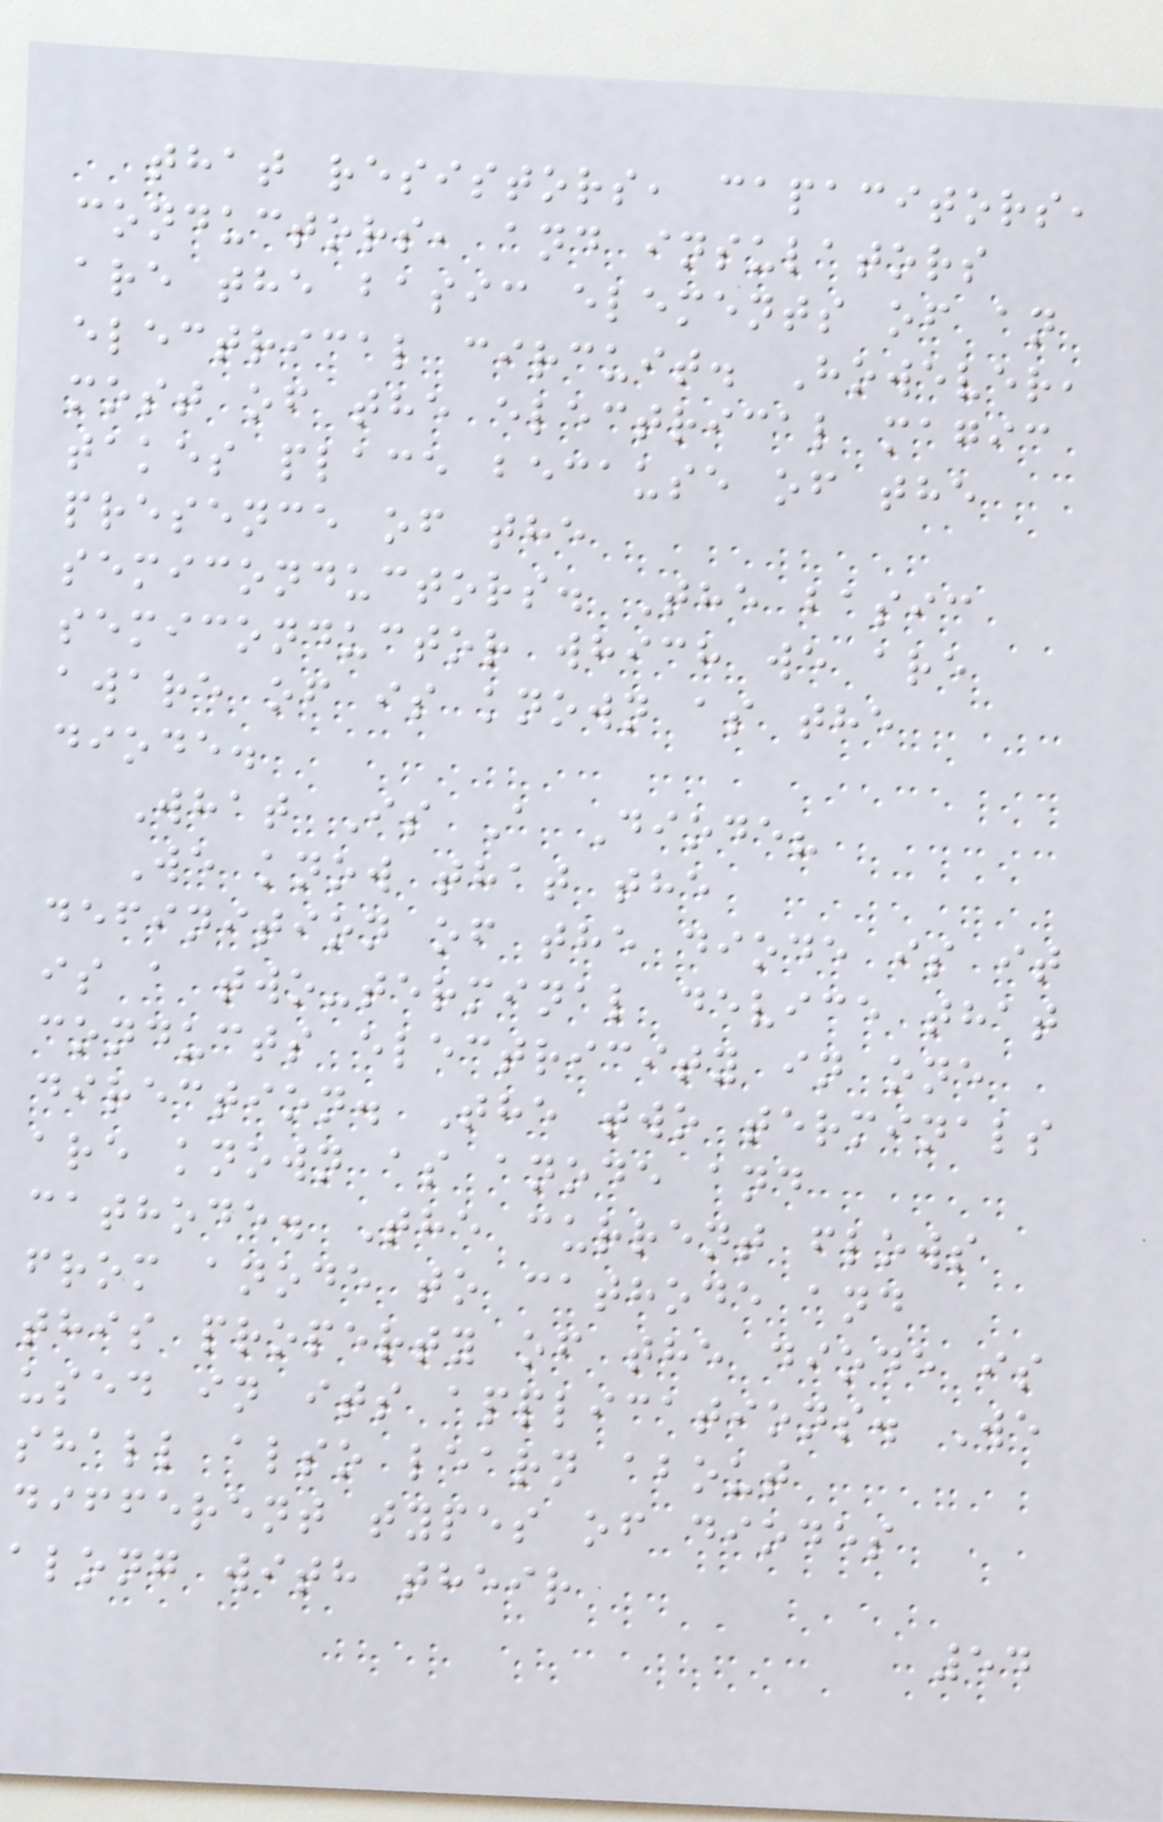that resistors, capacitors,
conductors, and insulators
are the basic elements of an
electrical circuit. However,
most of the electrical magic
takes place because of the
presence of the
semiconductors. The basic
semiconductor which we are
aware of is known as the
diode.
What Is A Diode?
We know that the
definition of the diode is it
is a two-terminal device that
conducts electricity in one
direction. The two terminals
are known as anode and
cathode. The current flows
from anode to cathode and
this property of the diode is
used in its applications. We
shall also learn about
different types of diodes
along with their
54
